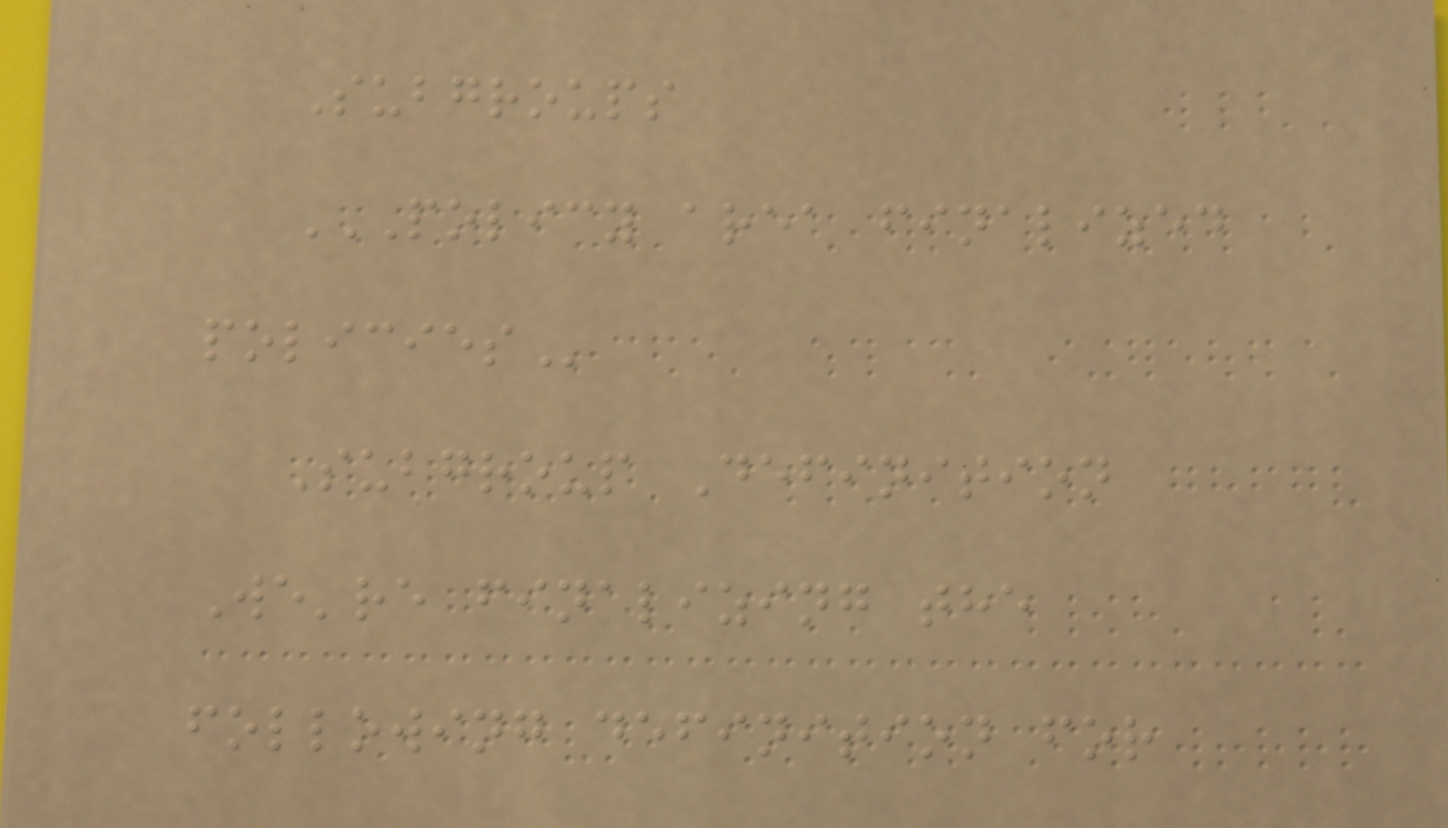Subgroups
POLICY AREA FINALIZED
POLICIES
Subgroup Definition
We're finalizing the
following definition for
